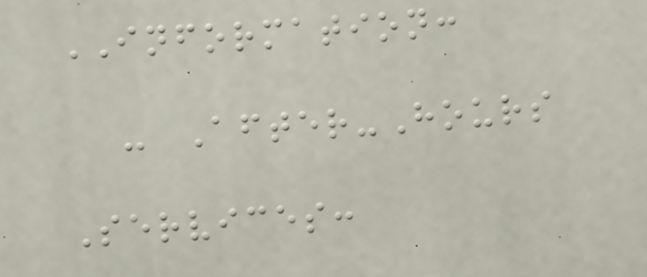INFORMATION:
- After-Hours
Services:
